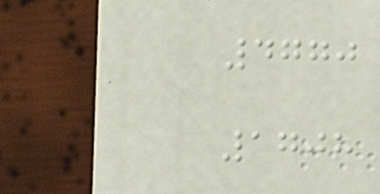4770
1708
